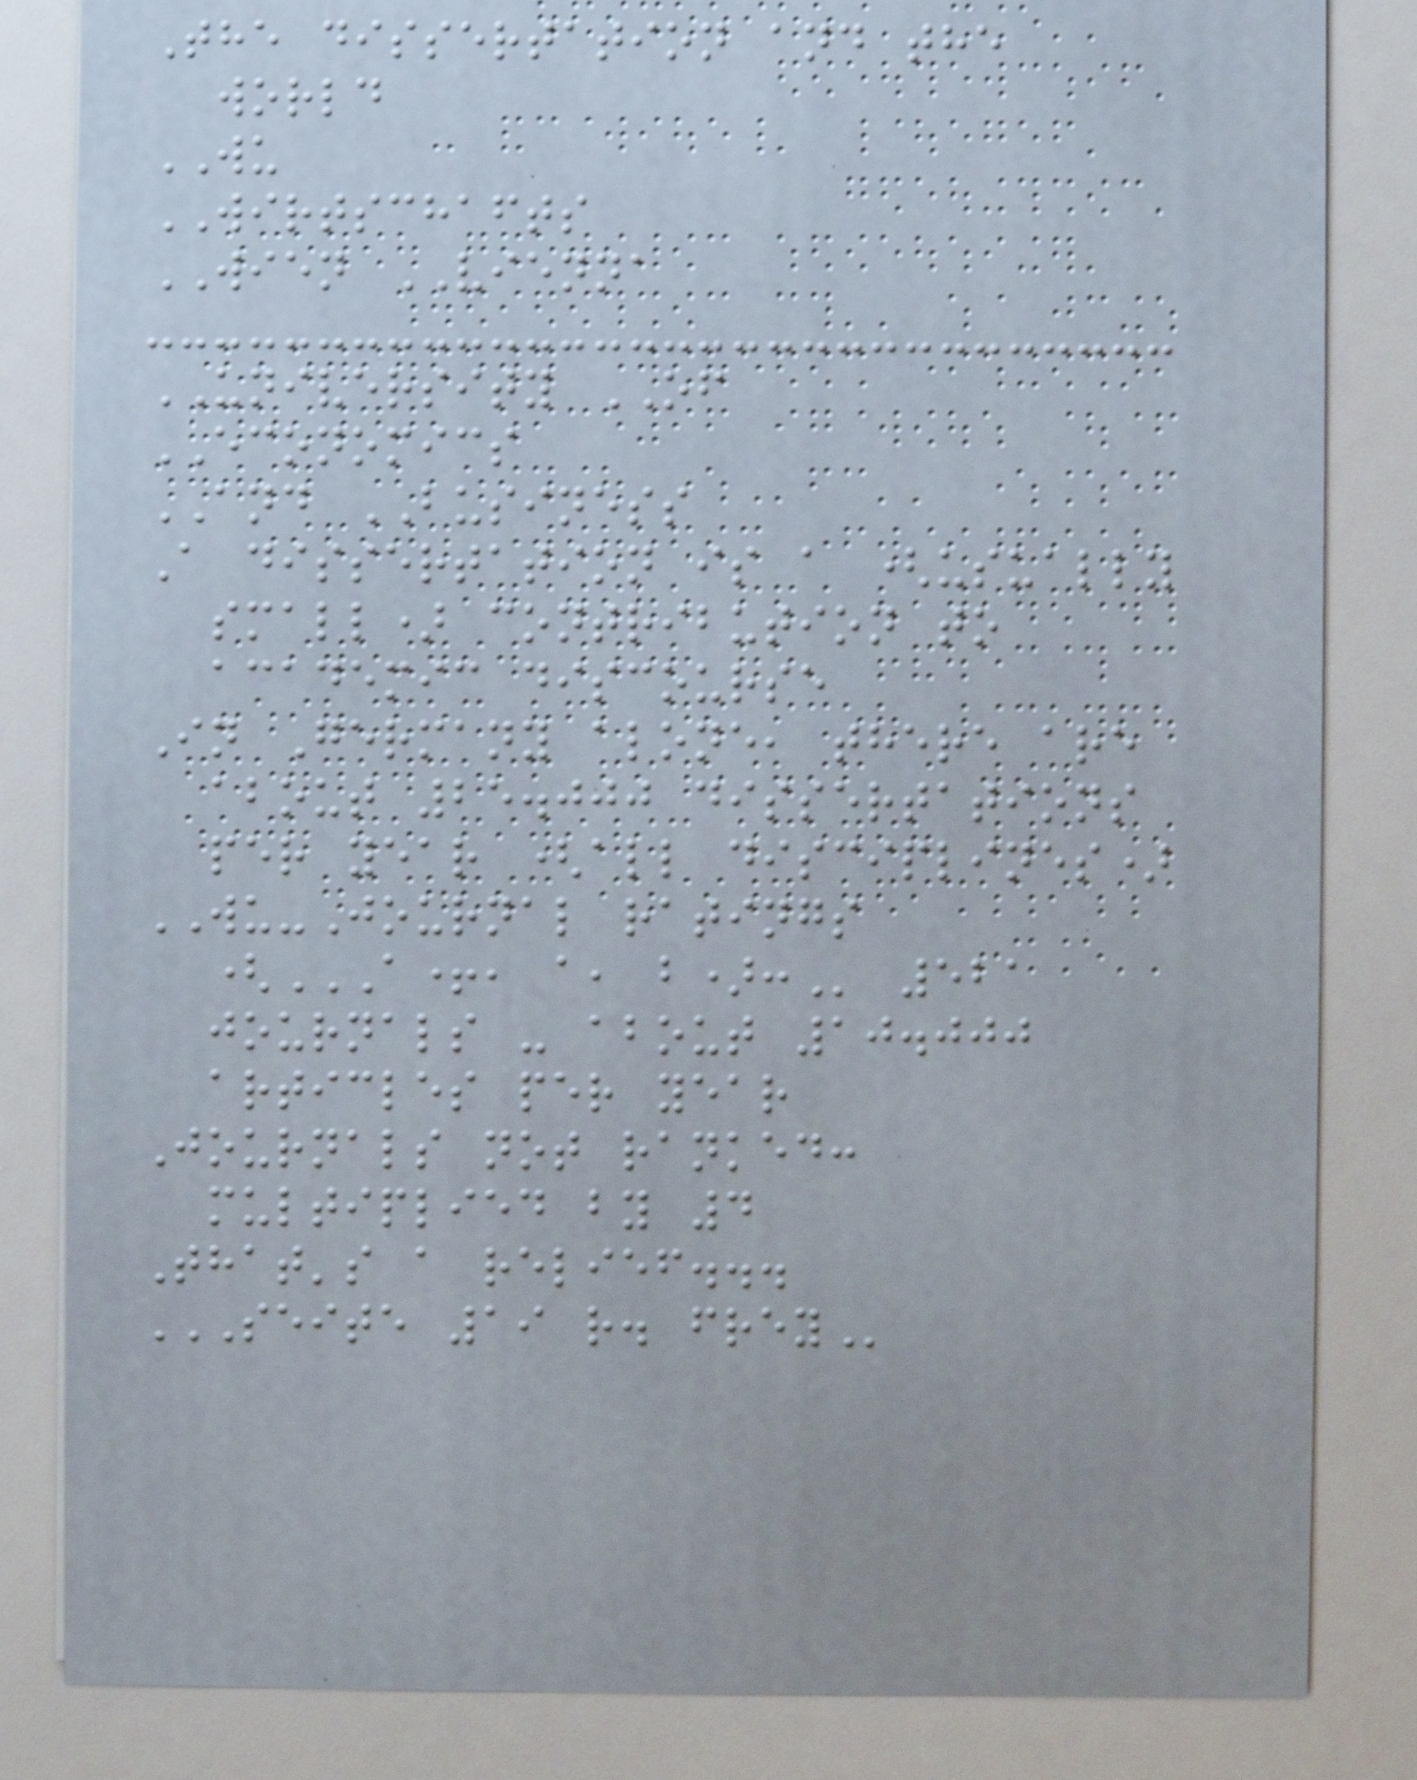The dissertation and the
world
WU
WIRTSCHAFTS
WIEN VIENNA
UNIVERSITY OF
ECONOMICS
AND BUSINESS
A dissertation is a (usually
small) contribution to
academic discourse
In Germany alone, there are
about 25.000 dissertations
per year (all disciplines)
WU-Journal ratings
(A+, A, B): 521
journals - about 10.000
articles per year
Journals not ranked:
multiplied by 4
That's a relief...
SEITE 19 R. FREY
